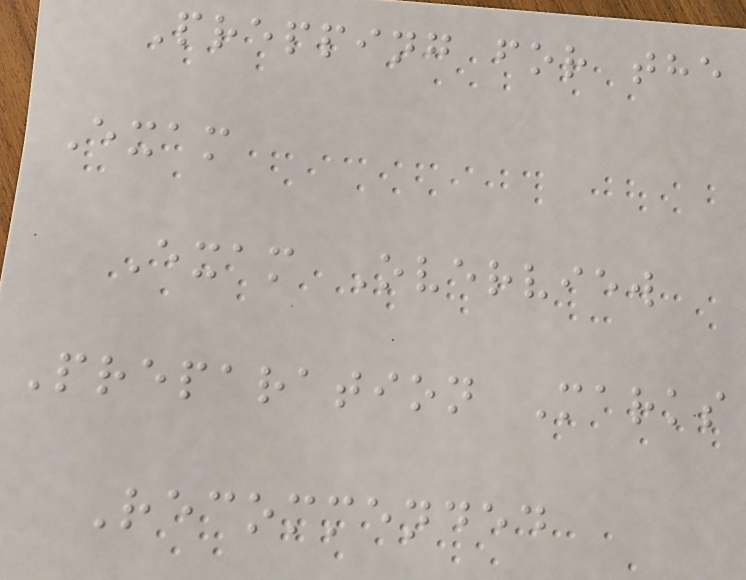Prepping for the
Exam
Exam Overview
Preparation Marks
Recommended
